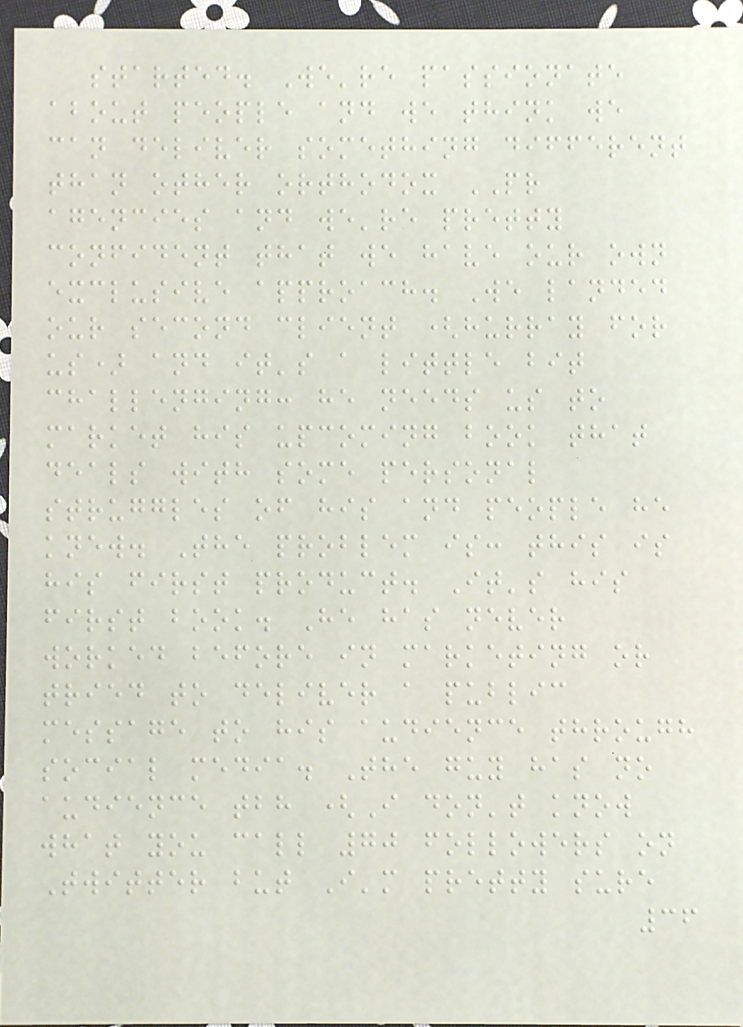started. We're passionate
about people and we think we
can deliver something different
than other orthodox PR
agencies and we're pretty
confident that we have our own
exclusive approach. We landed
our second client (hurray for
us) and it's a little bit
challenging: he needs us to
market his upcoming book that
deals with some personal
struggles of his and people he
knew. The problem is: this is
his first product. It's his
first book. He has never
worked before in marketing or
tried to deliver a public
message to his audience through
social media. The guy has no
audience tbh (I don't know
what you call 70 followers on
Twitter but I'm pretty sure
36
